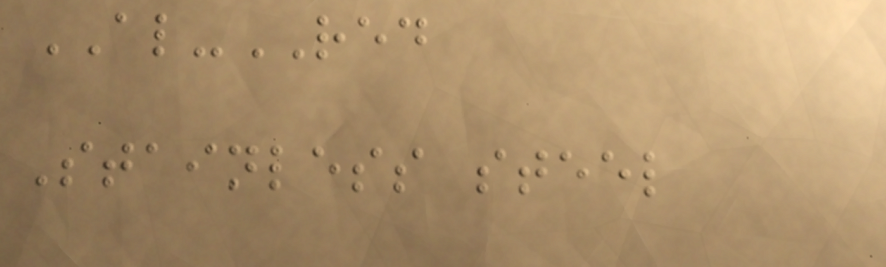AL-RED
Stainless steel
